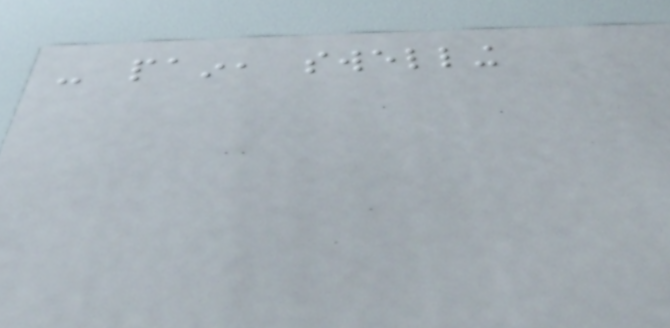- pain, swelling
